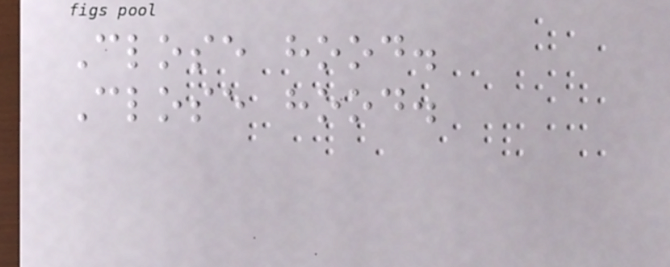Close hood.
Close hood.
